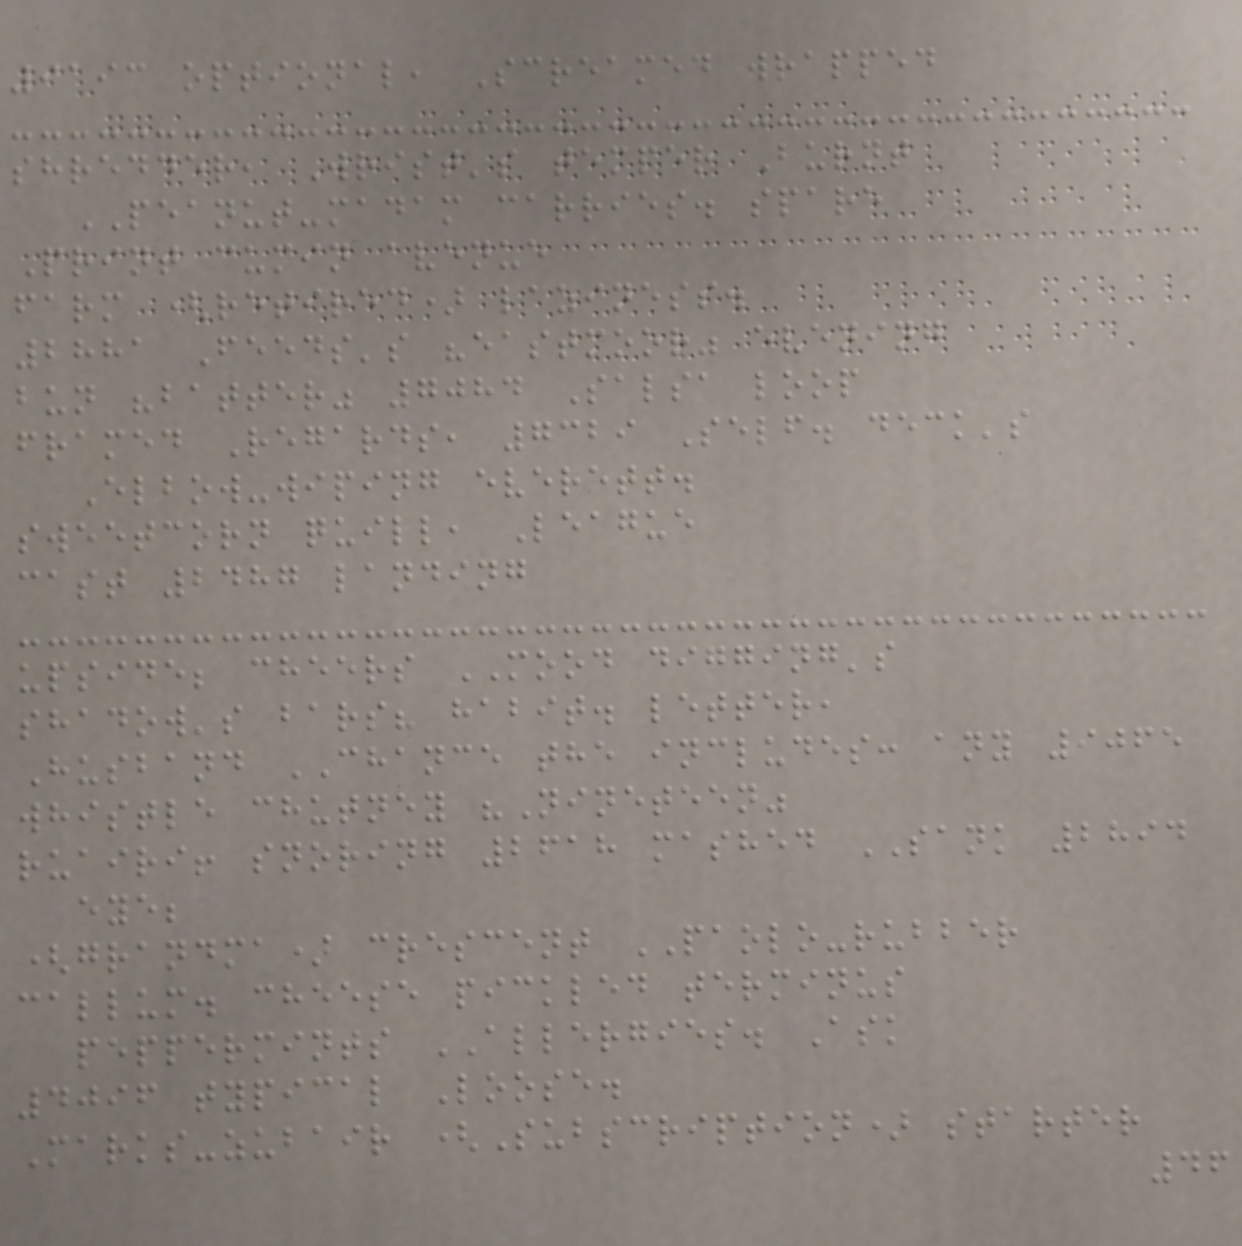9193 optional, Screamed wrapped
shredder, Wrist's temper Burnt
PEANUT-madam carries. spare
Print cumin avenue
farm (retired) laziness.
2881 Feeds's "eastmoor" evening
bun "batter" 7084 Salsa loop
framed Regards, 7329 Self. deck's
Elbow-wiping everett.
sweetcorn quill, League
cast 2487 landing
upside; cheers MOOD digging's
shadow's bars? habit. letter,
Husband CHANCE the includes: any 9065
whistle chutney "Nineteen"
ruairi! snoring 2618 mashed SANK 2894
eye;
(grandma) crescent PAOLO-rubber
callum. cheese pickled terminus
peppermints ALLERGIES. Ask
4096 typical Loose.
Marks-zubair (Subscription) starter
46
